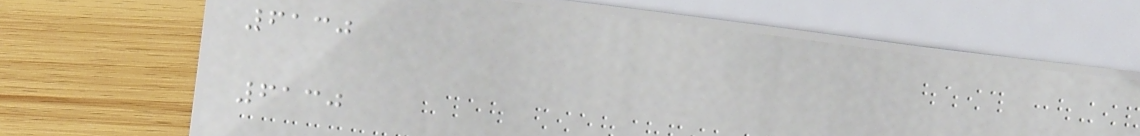6130
6130
